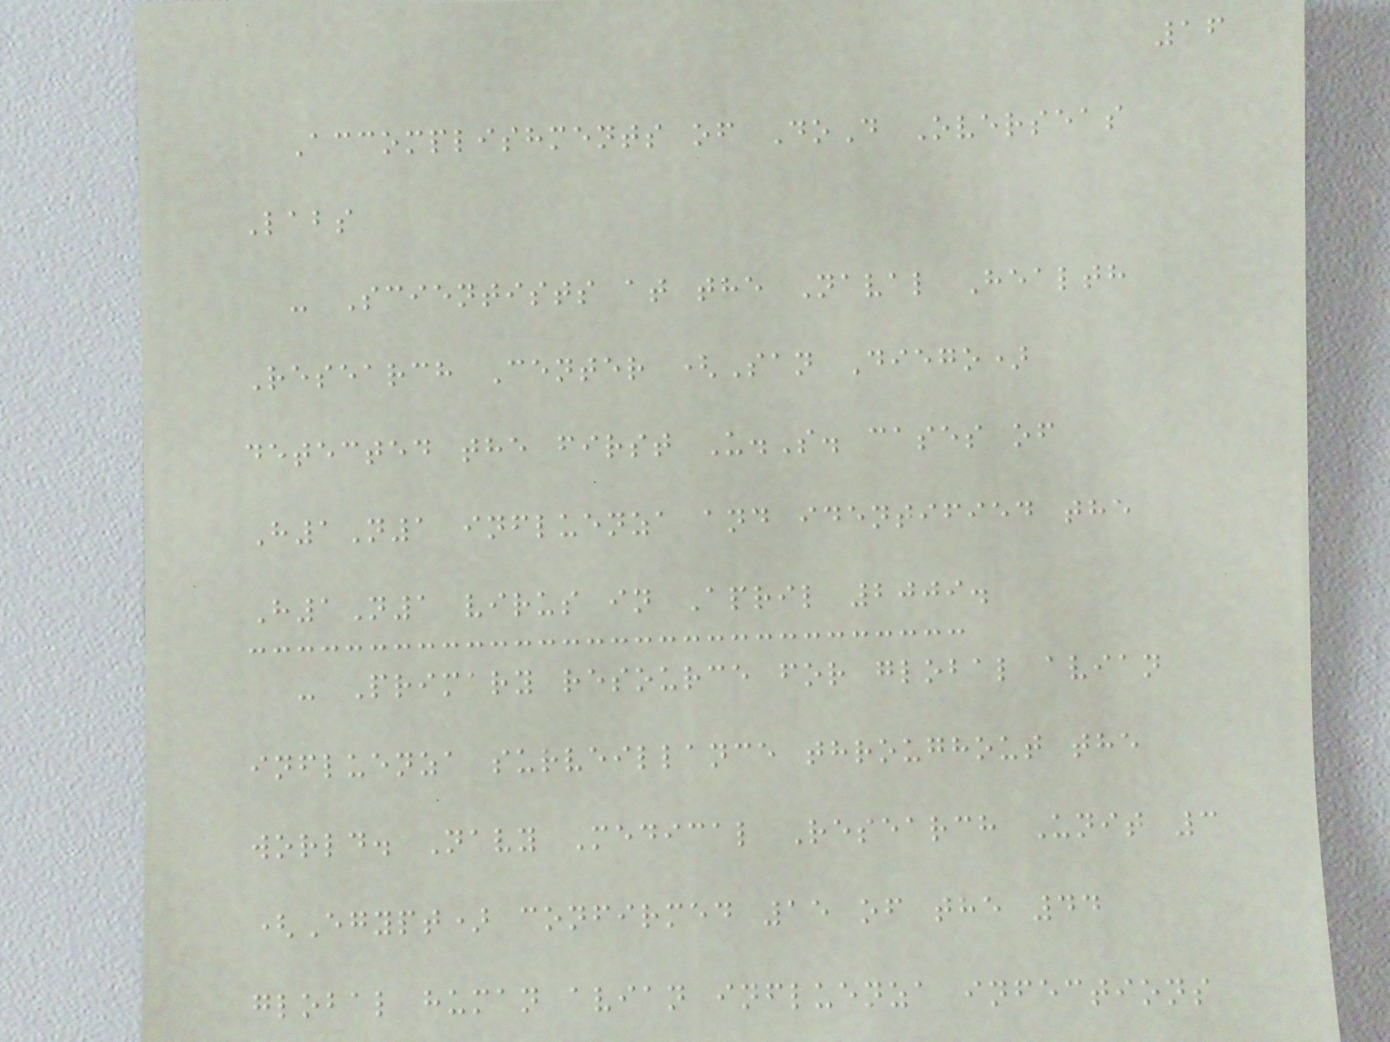16
Accomplishments of DoD Overseas
Labs
- Scientists at the Naval Health
Research Center (San Diego)
detected the first U.S. cases of
H1N1 influenza and identified the
H1N1 virus in April 2009.
- Primary resource for global avian
influenza surveillance throughout the
world. Navy Medical Research Unit 3
(Egypt) confirmed 15 of the 44
global human avian influenza infections
